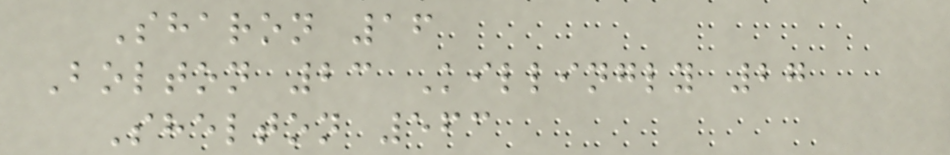Sharon 16
Bolton 23 Killingly 27
Shelton 563
